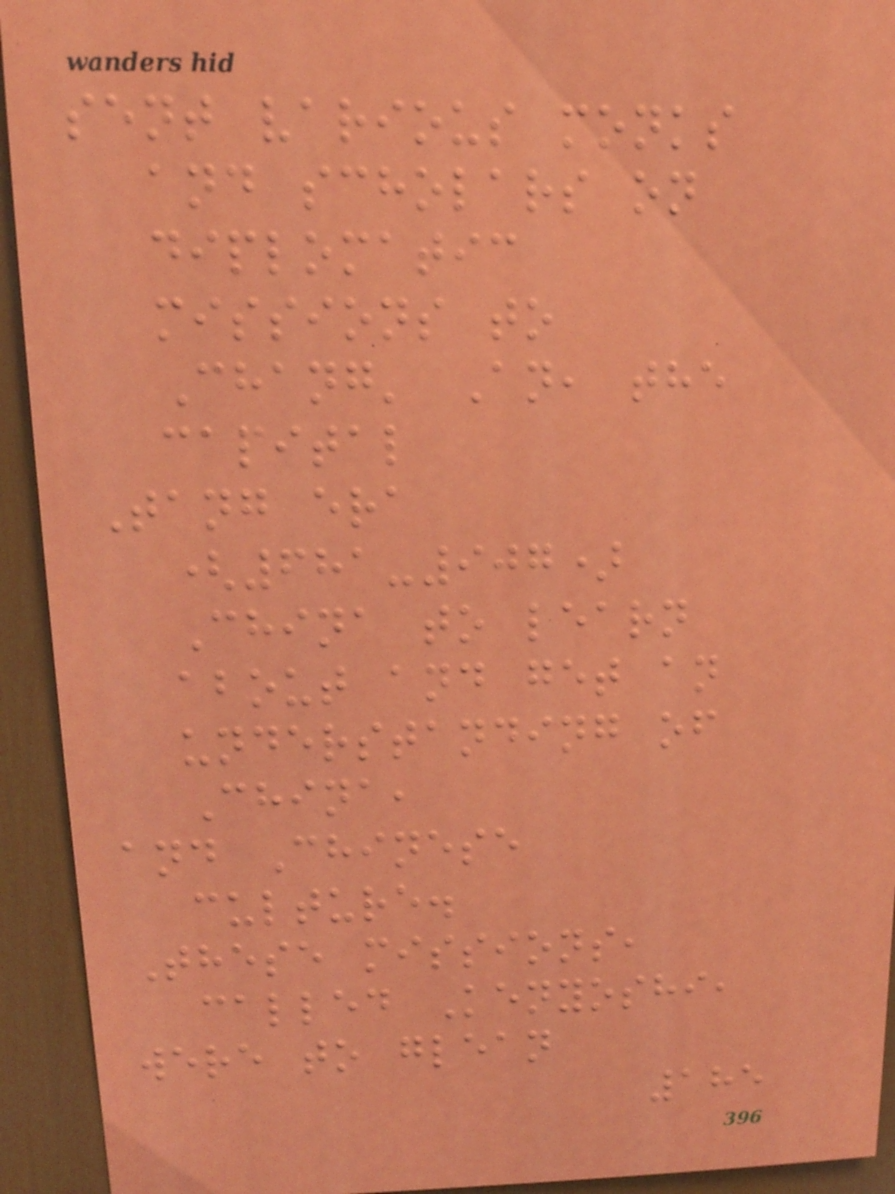sent various monks
and scholars on
diplomatic
missions to
Chang' An, the
capital
Tang era
(681-907)
China to learn
about and get an
understanding of
China,
and Chinese
culture.
These missions,
called Kenyoshi,
were to glean
185
